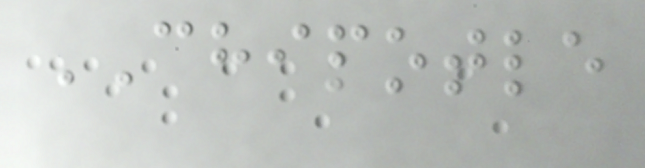CHIPOTLE
